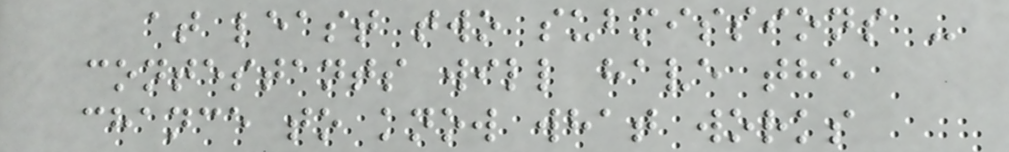at least two submissions -
contestants will have the
chance to know what works
